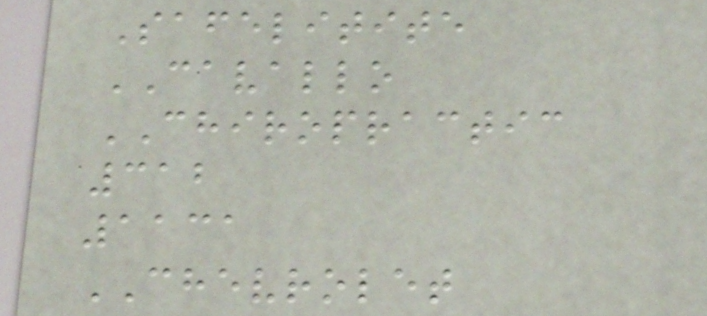Safelitite
CAVALLO
CHIROPRACTIC
312
1131
CHEVROLET
